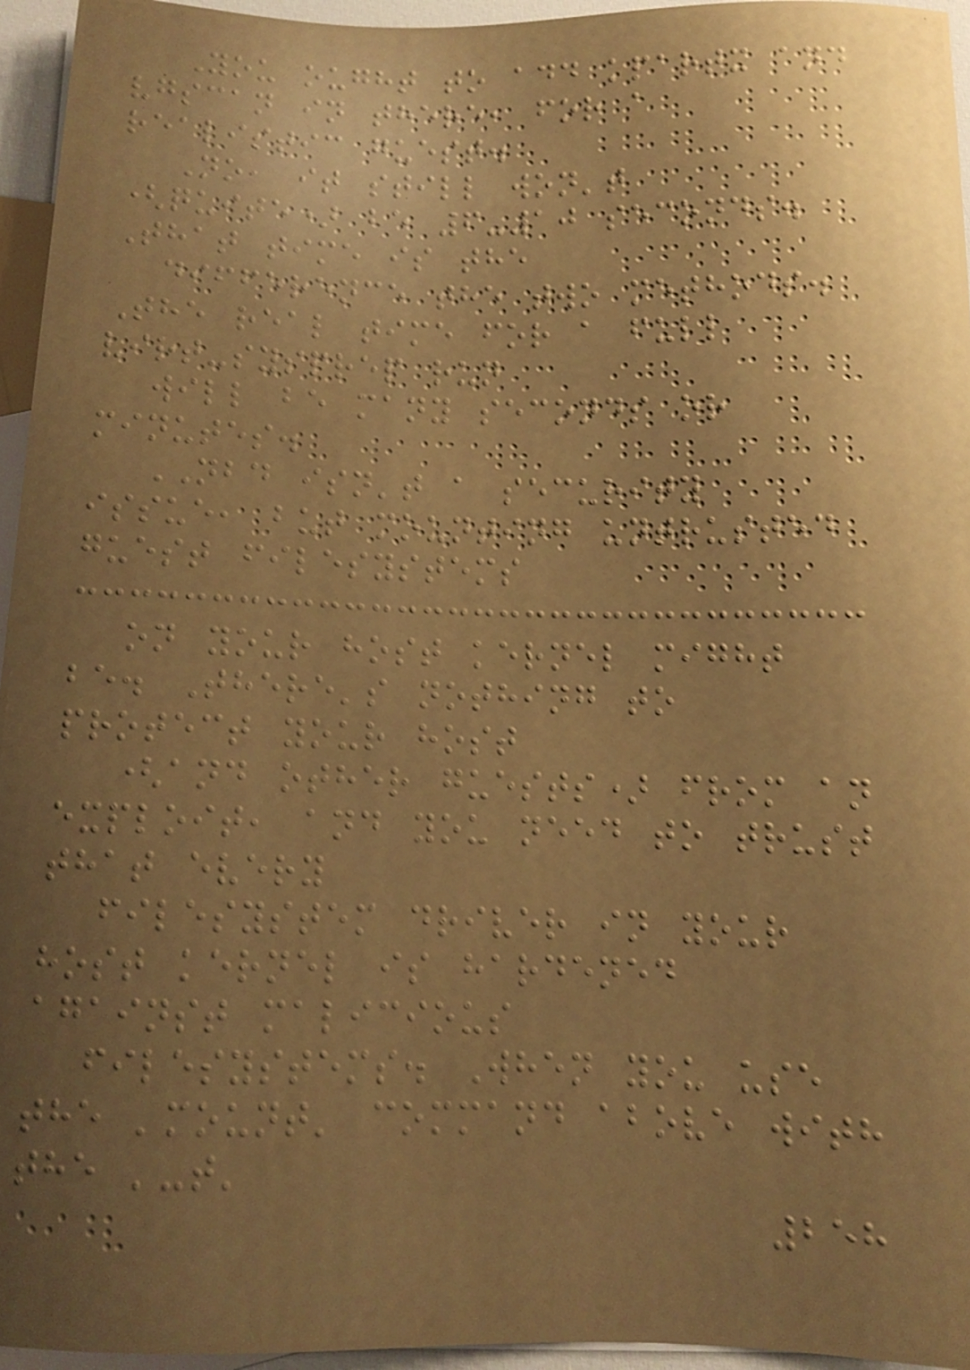You ought to add kpartx and
vgscan in there, for a
realistic guest.
No, it still won't
(quite) be 6-10 seconds.
That time is the
difference the two methods.
The real time for a full
virt-sysprep run
will be many seconds or
minutes.
NBD isn't a security
issue, but mounting untrusted
guest filesystems
on your host kernel might
be. There's nothing to
protect your host
(and other guests) from an
exploit, and you need to trust
that every
filesystem driver in your
host kernel is hardened
against malicious
filesystems. When you use
the 'mount' command above with
the '-t'
258
